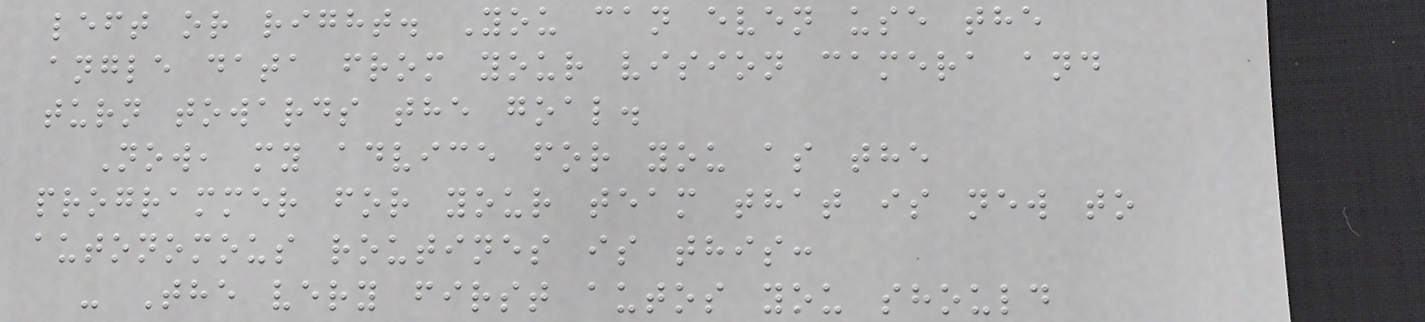left or right. You can even use the
angle data from your vision camera and
turn towards the goal.
Now, my advice for you as the
programmer for your team that is new to
autonomous routines is this:
- The very first autos you should
